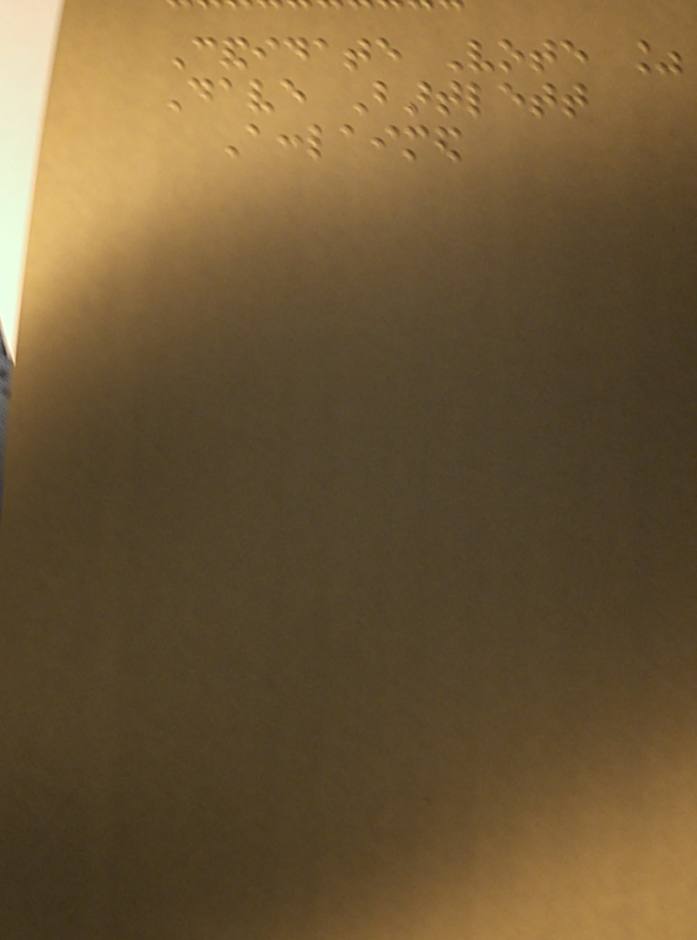Candidate Vote %
Dave Bartlett
Acclaimed
